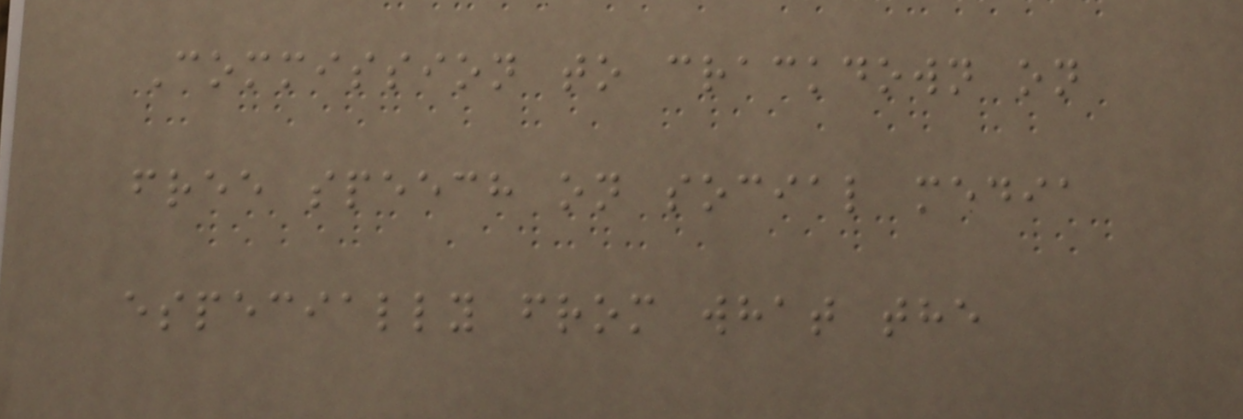Commission to crackdown on
free speech on social media
especially from what the
